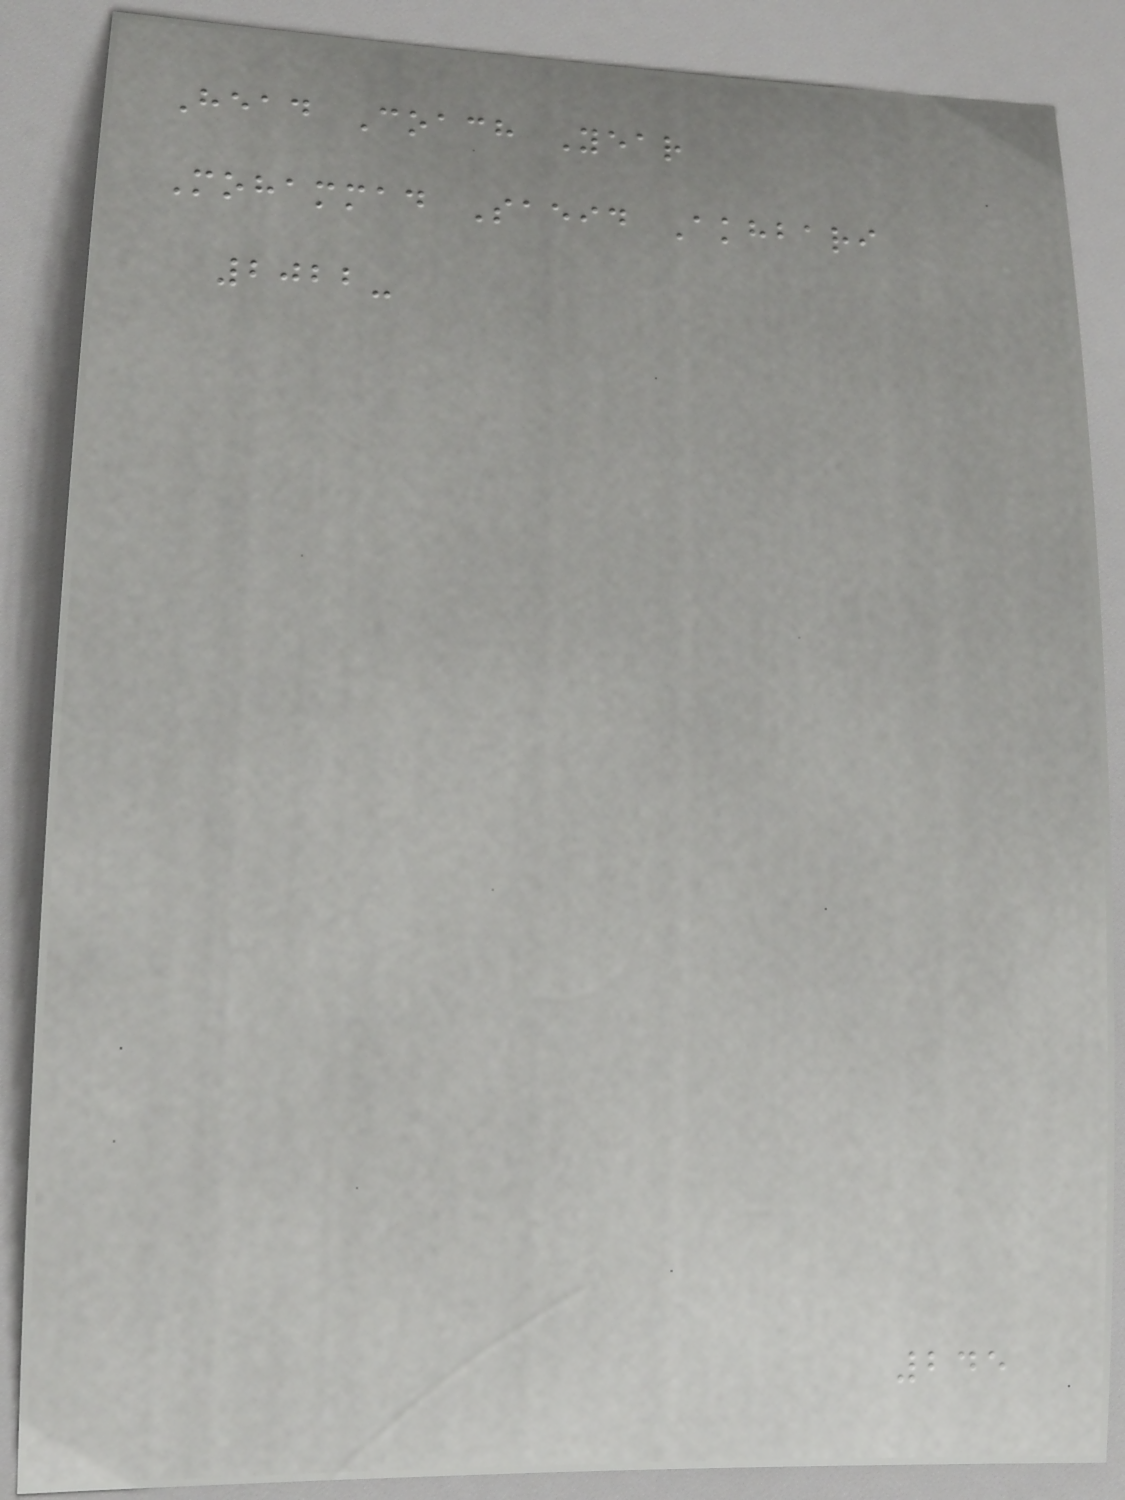Head Coach Year
Mohammad Saeid Akhbari
2022-
245
